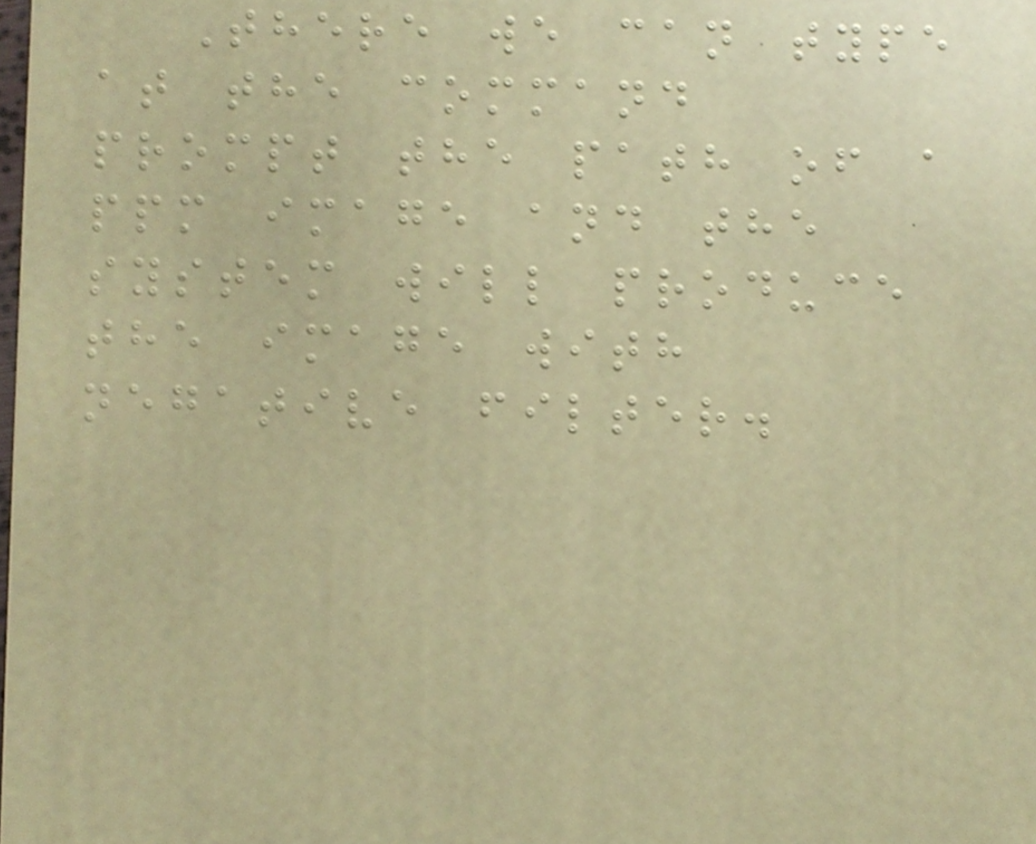There we can type
at the command
prompt the path of a
ppm image and the
system will produce
the image with
negative filter.
